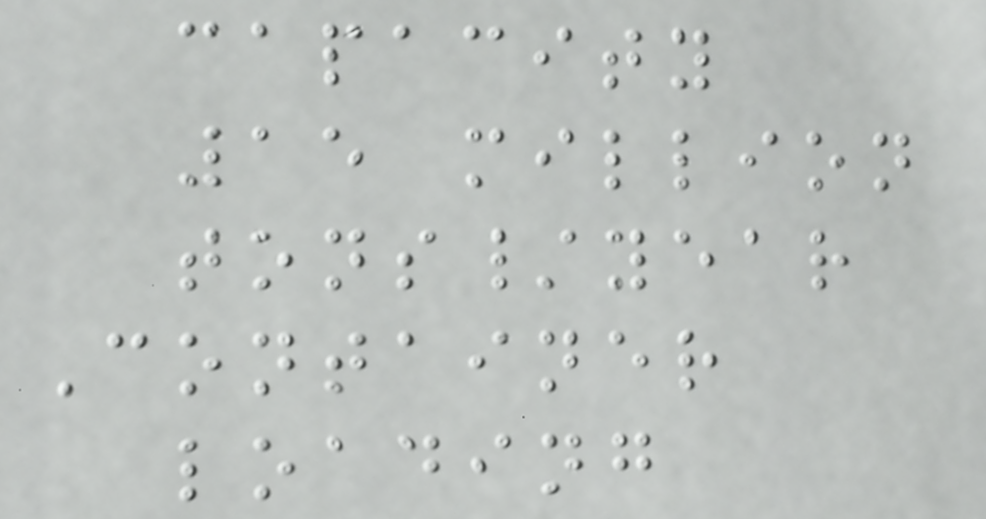capacity
15 million
tons/year
Container
loading
